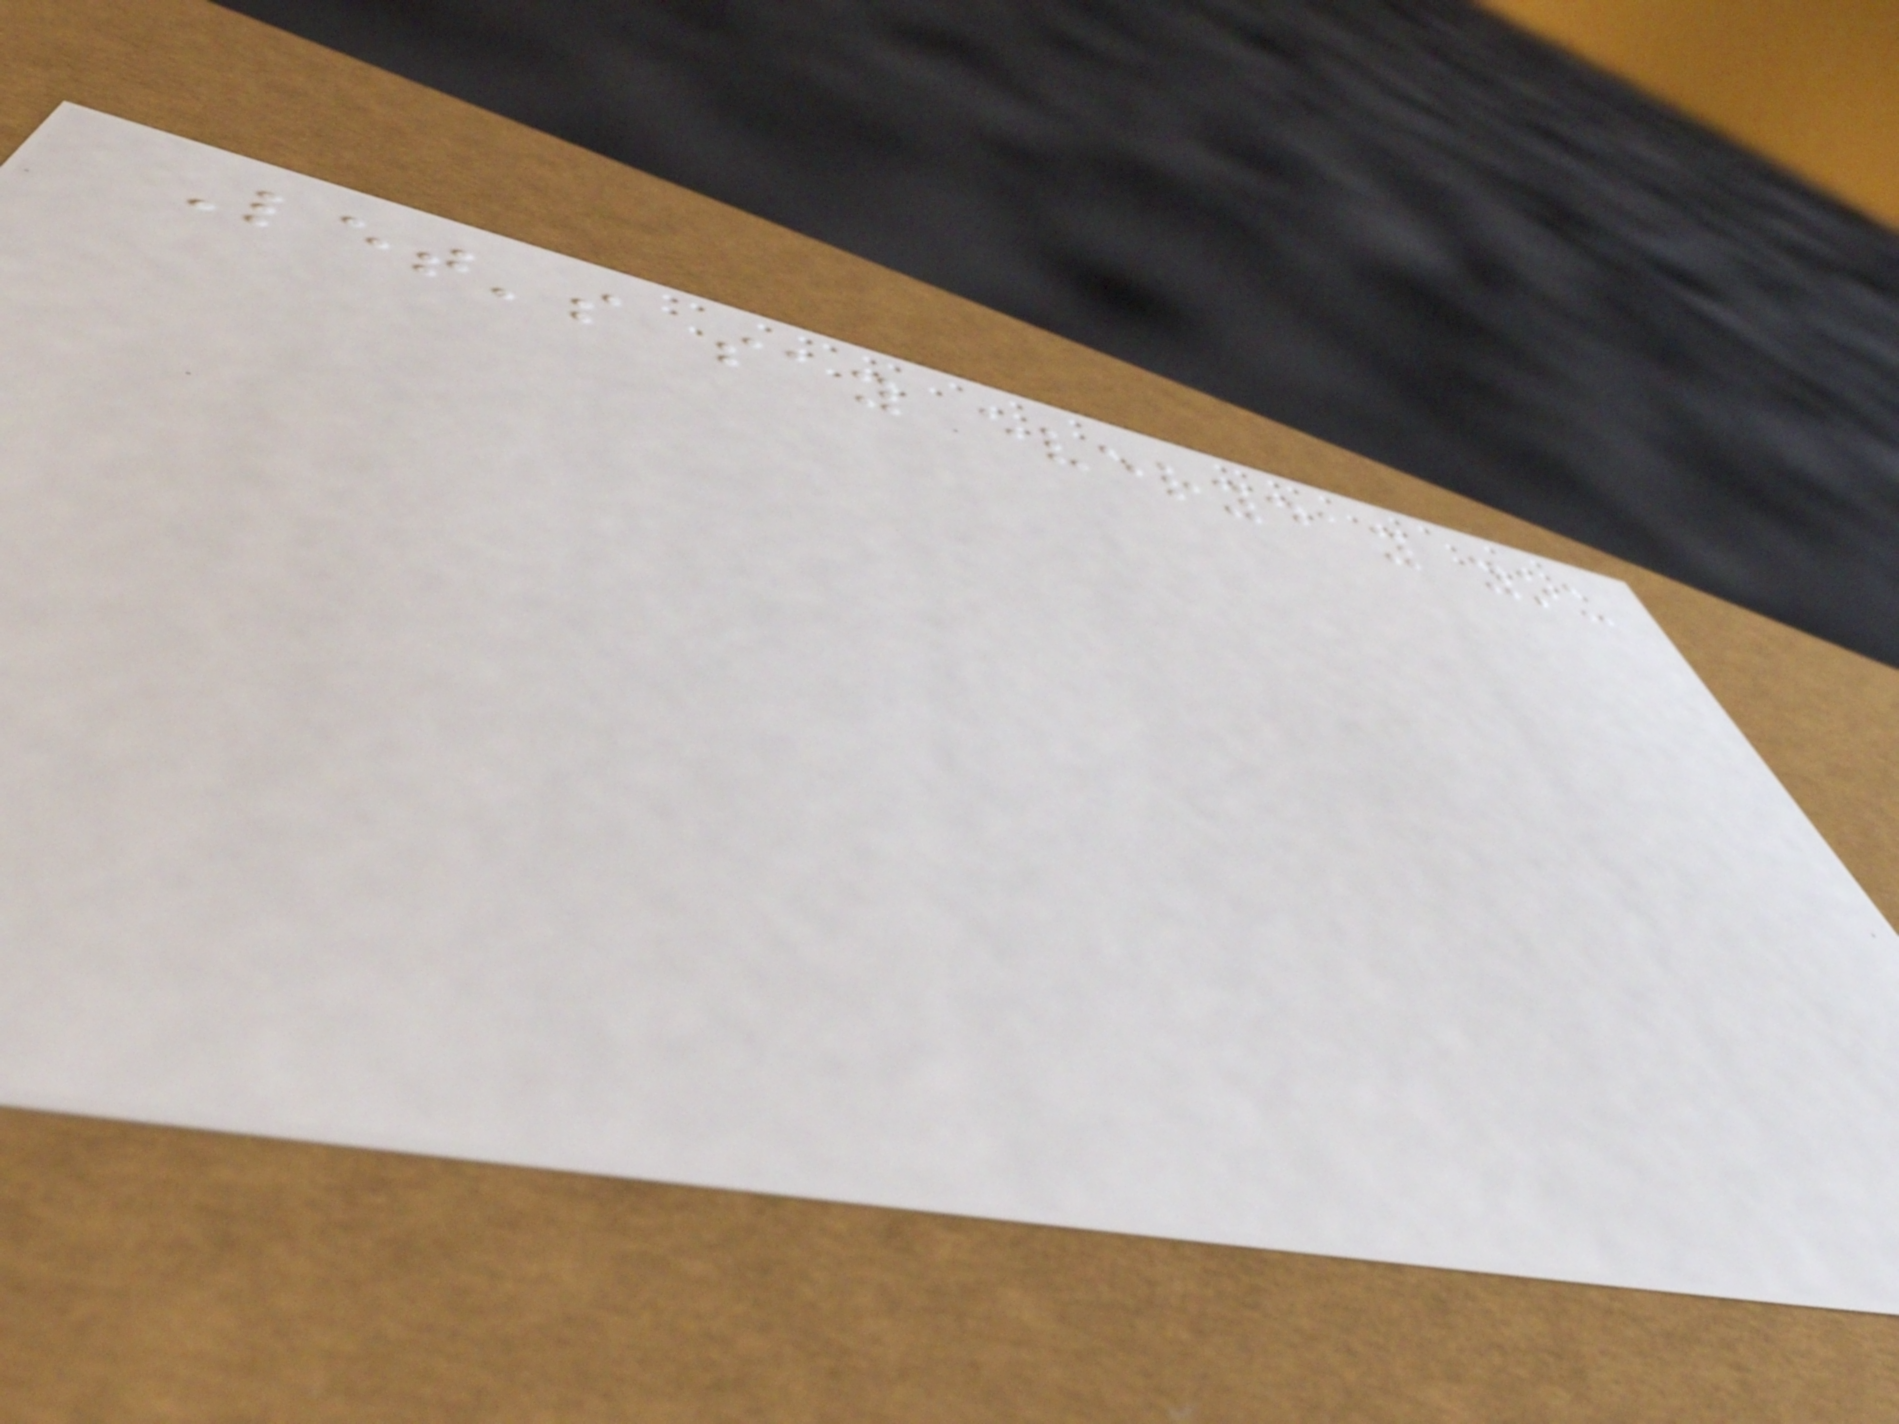Let's say everyday you
